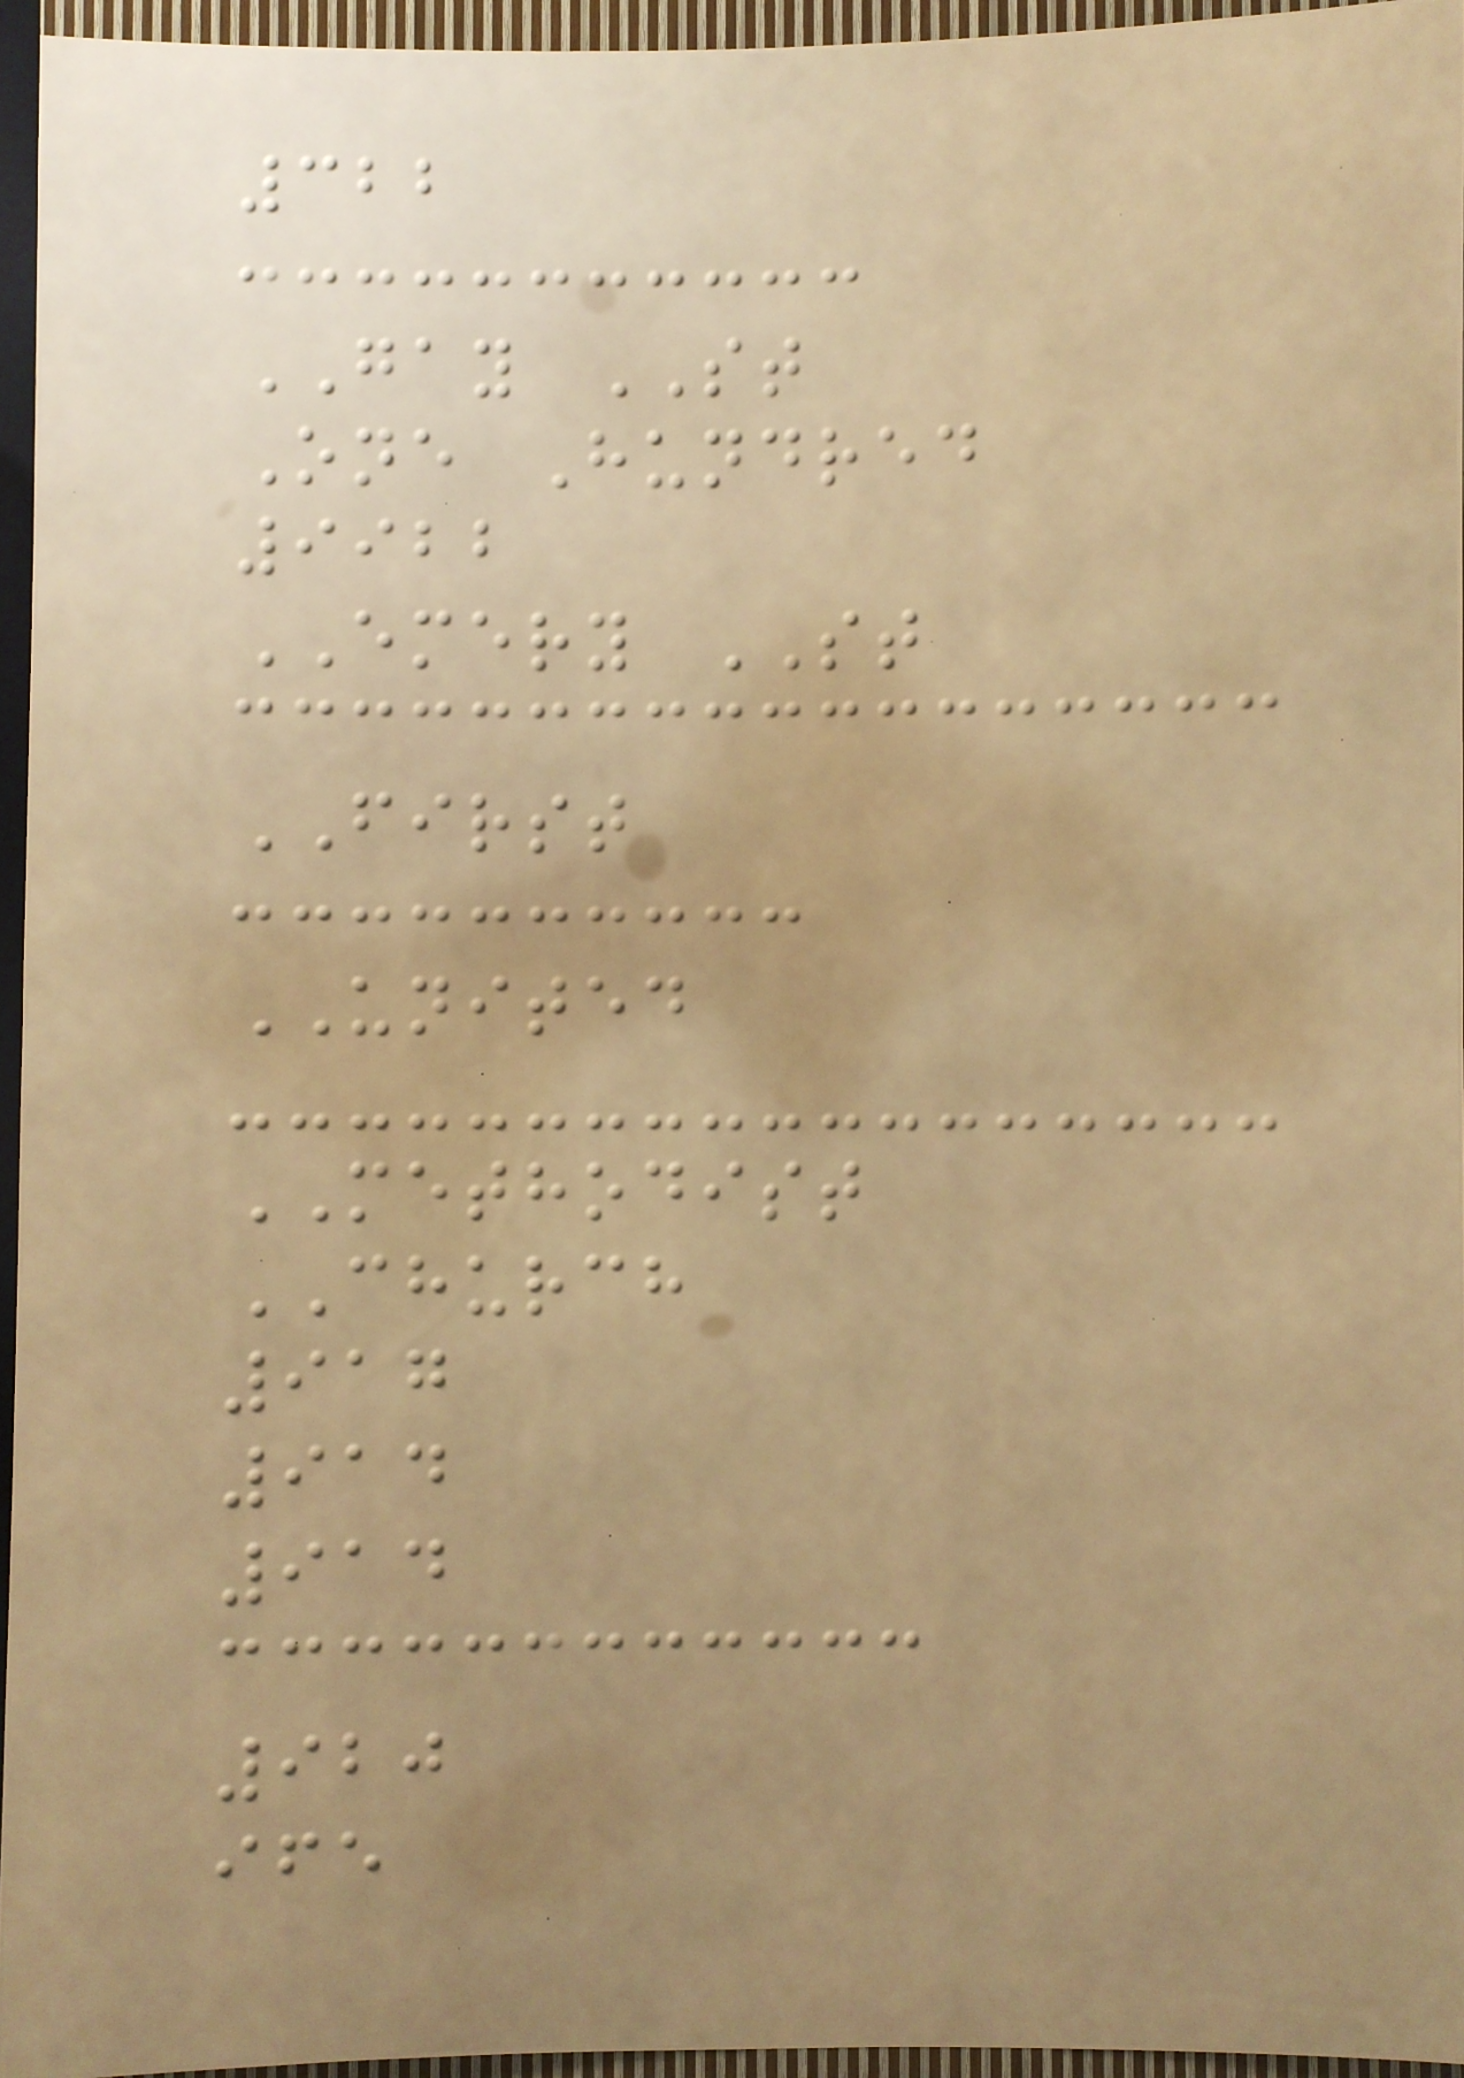322
GAY ST
One Hundred
9922
EMERY ST
FIRST
UNITED
METHODIST
CHURCH
917
914
914
920
ife
